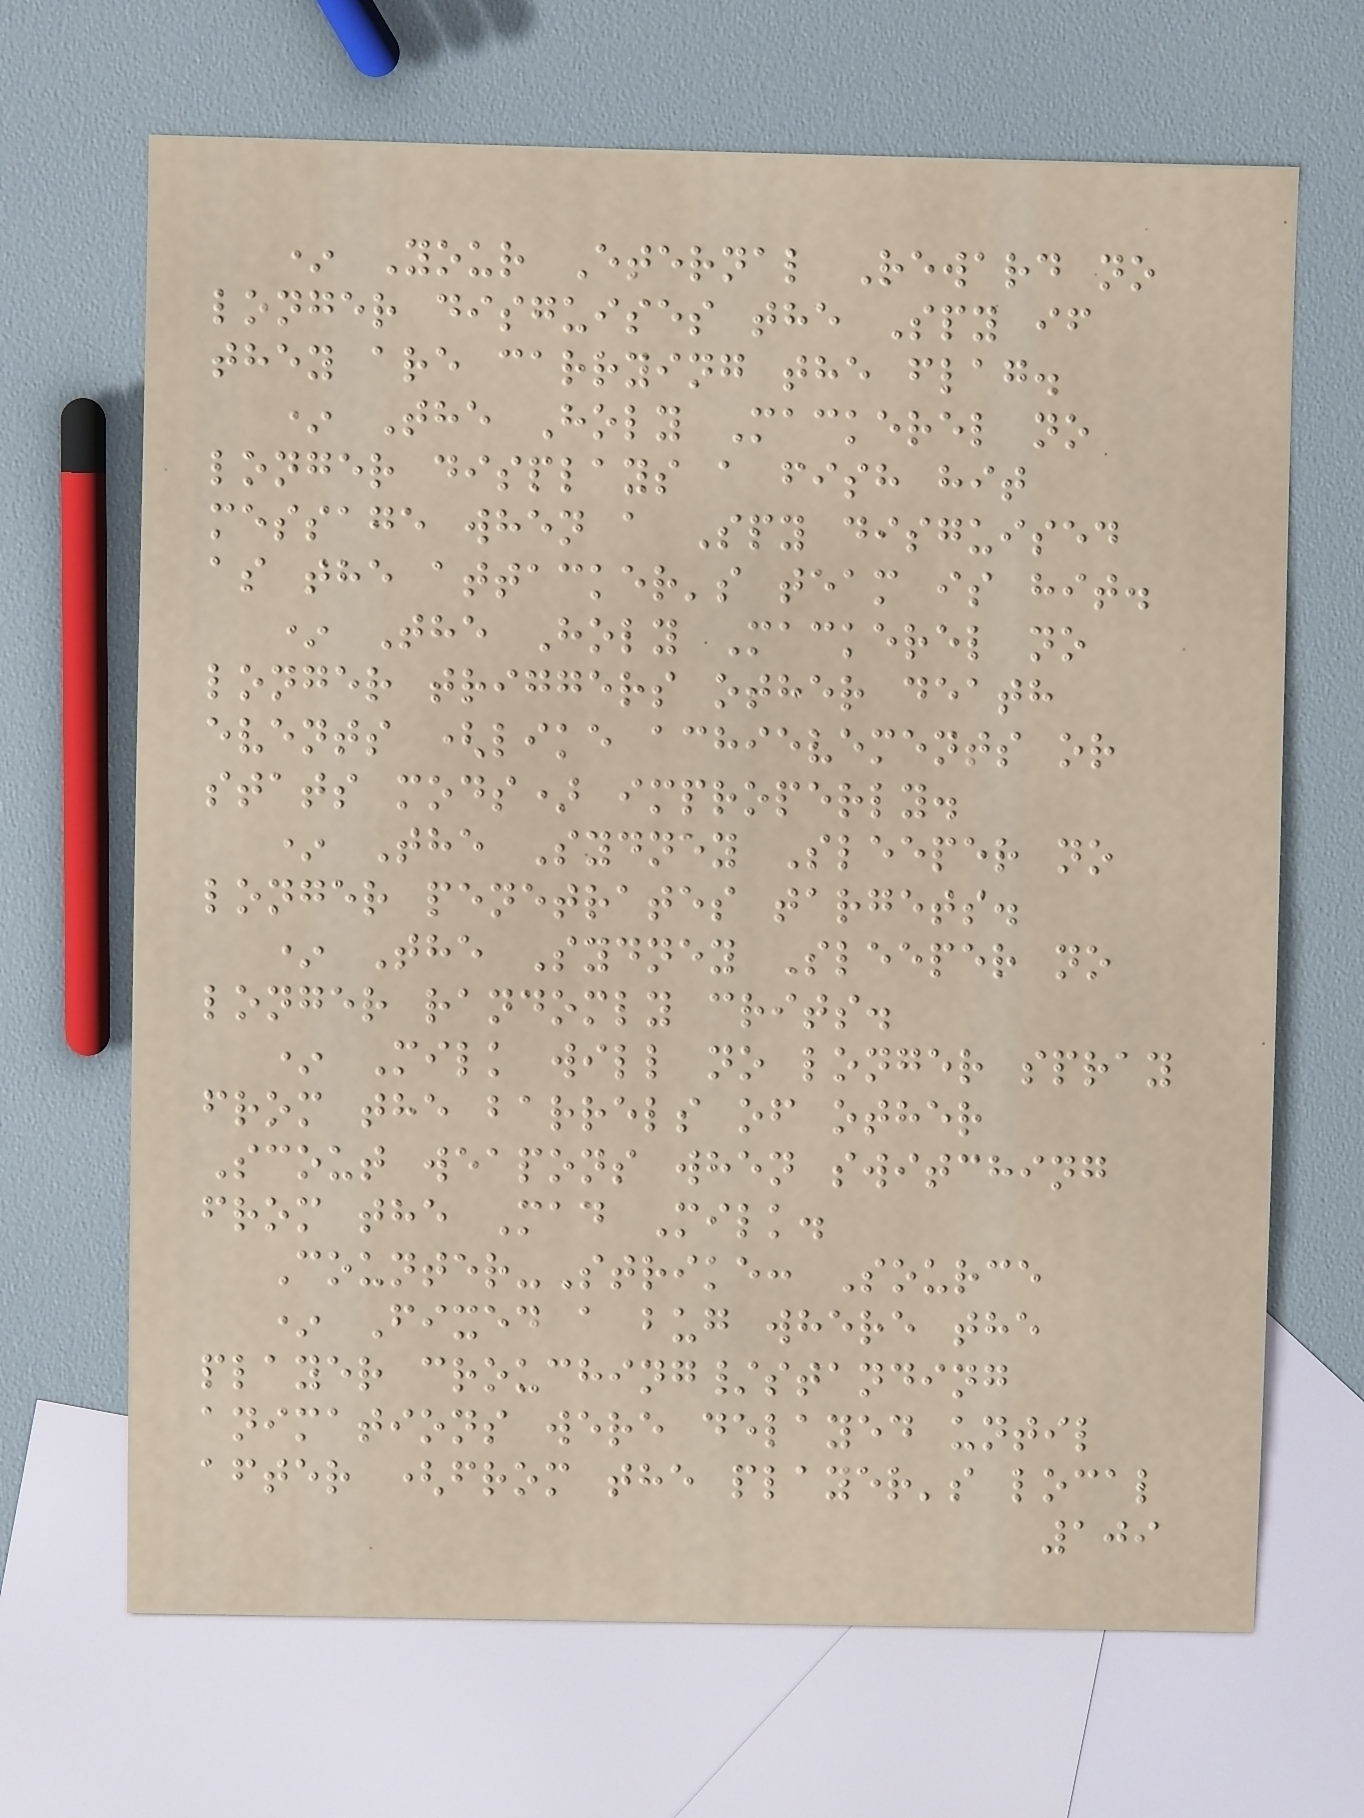* Your Eternal Reward no
longer disguises the Spy if
they are carrying the flag.
* The Holy Mackerel no
longer displays a fish hit
message when a Spy disguised
as the attacker's team is hit.
* The Holy Mackerel no
longer triggers other death
events (like achievements or
stats mods) improperly.
* The Sydney Sleeper no
longer penetrates targets.
* The Sydney Sleeper no
longer randomly crits.
* Milk will no longer spray
from the barrels of other
Scout weapons when switching
from the Mad Milk.
Counter-Strike: Source
* Fixed a bug where the
player crouching/standing
animations were delayed until
after (from the player's local
109
